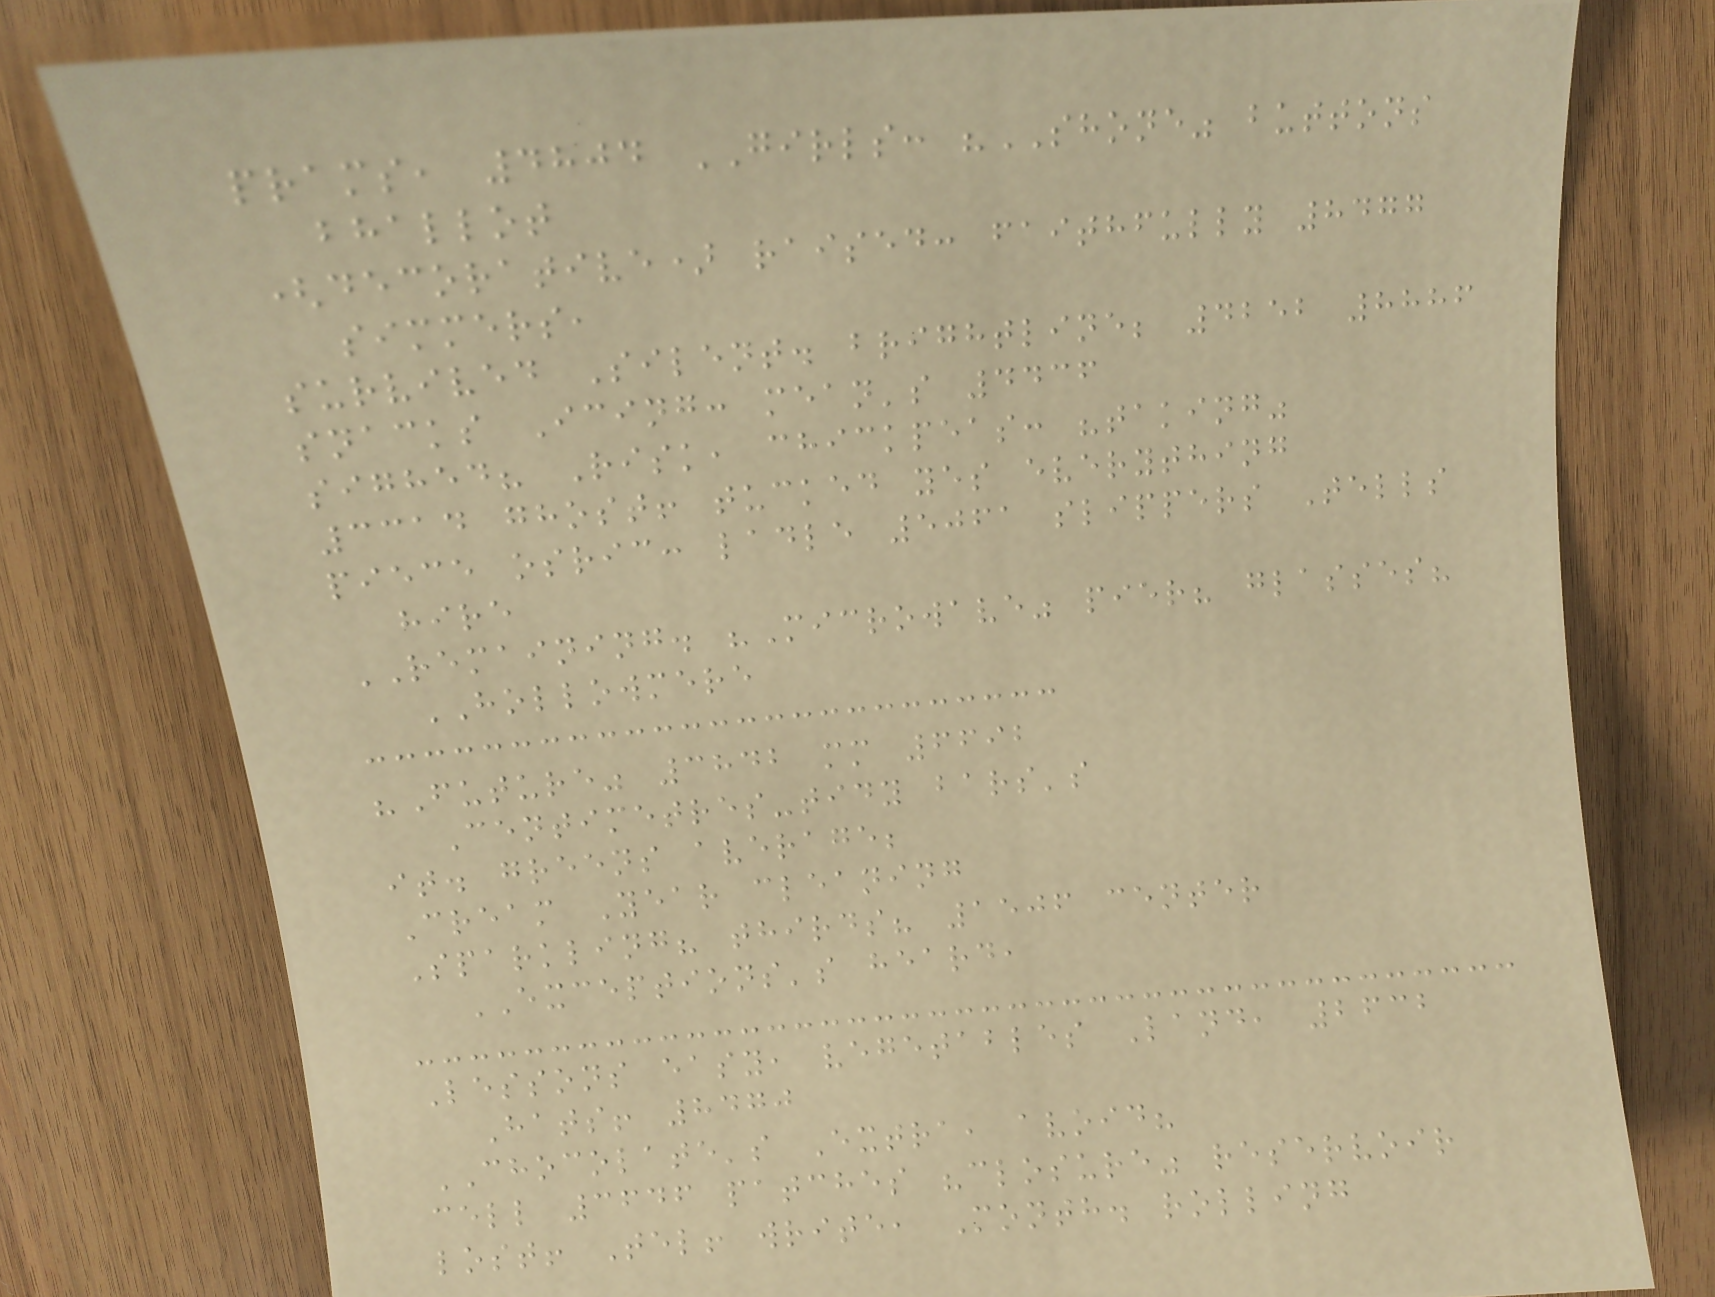prams, 4804 GIRLS: "SHONE" buttons
bhallot
(decorative) raised: faithfully 8477
simmers,
survived Silent. brightline; 4252 8886
snacks Icing: mean's 4436
sighed? Risk, chickpeas: "taking"
3314 ghost! tucked yes everything
piece osric: ladle 5061 slippers Tells
hire
REMAINING. "Microwave" pier? glasses?
HOLLOWMERE
"Future" 3842 mm 6692
Centimetres-tidy bars's
it. greens average;
Cream Year cleaning
Sparkling? thirds? 1506 center
EXCEPTIONS's heard,
Lessons easy, vegetables Land, 2632
Hats! 8470
CHOCOLATE's Extra, avoid?
cell 3646 patches "closure" reservoir
lost! Tel! write, Month. rolling
